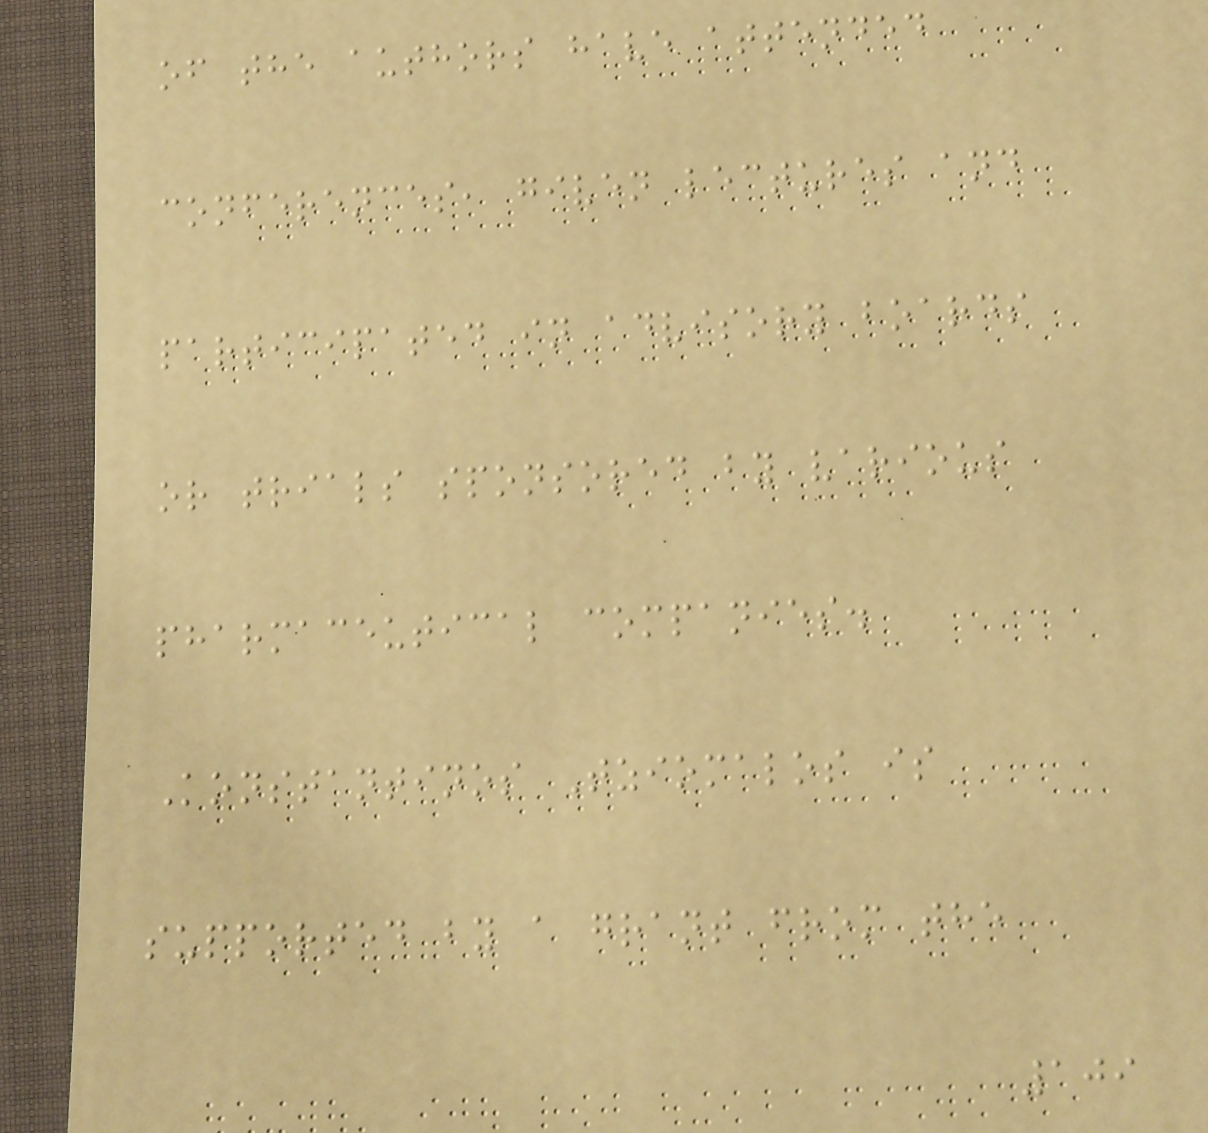of the authors have attended
conferences, given lectures and
participated in advisory boards
or trials sponsored by various
pharmaceutical companies.
Konstantinos Tziomalos is
supported by a grant from the
109
